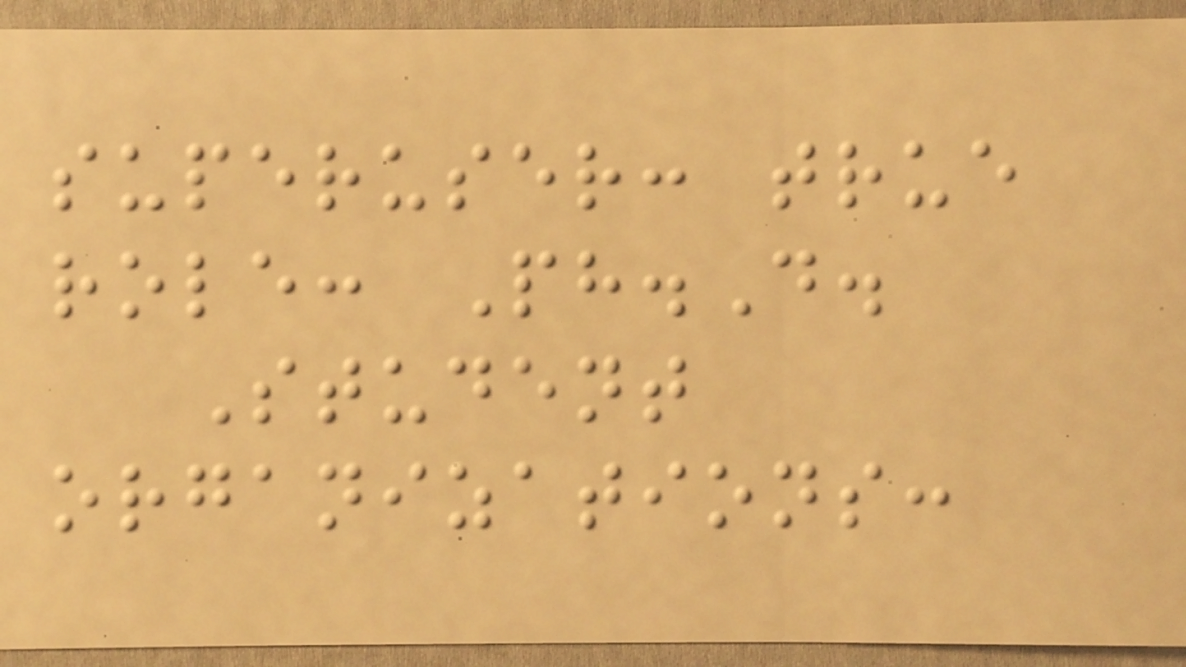superuser: true
role: Ph.D.
Student
organizations:
